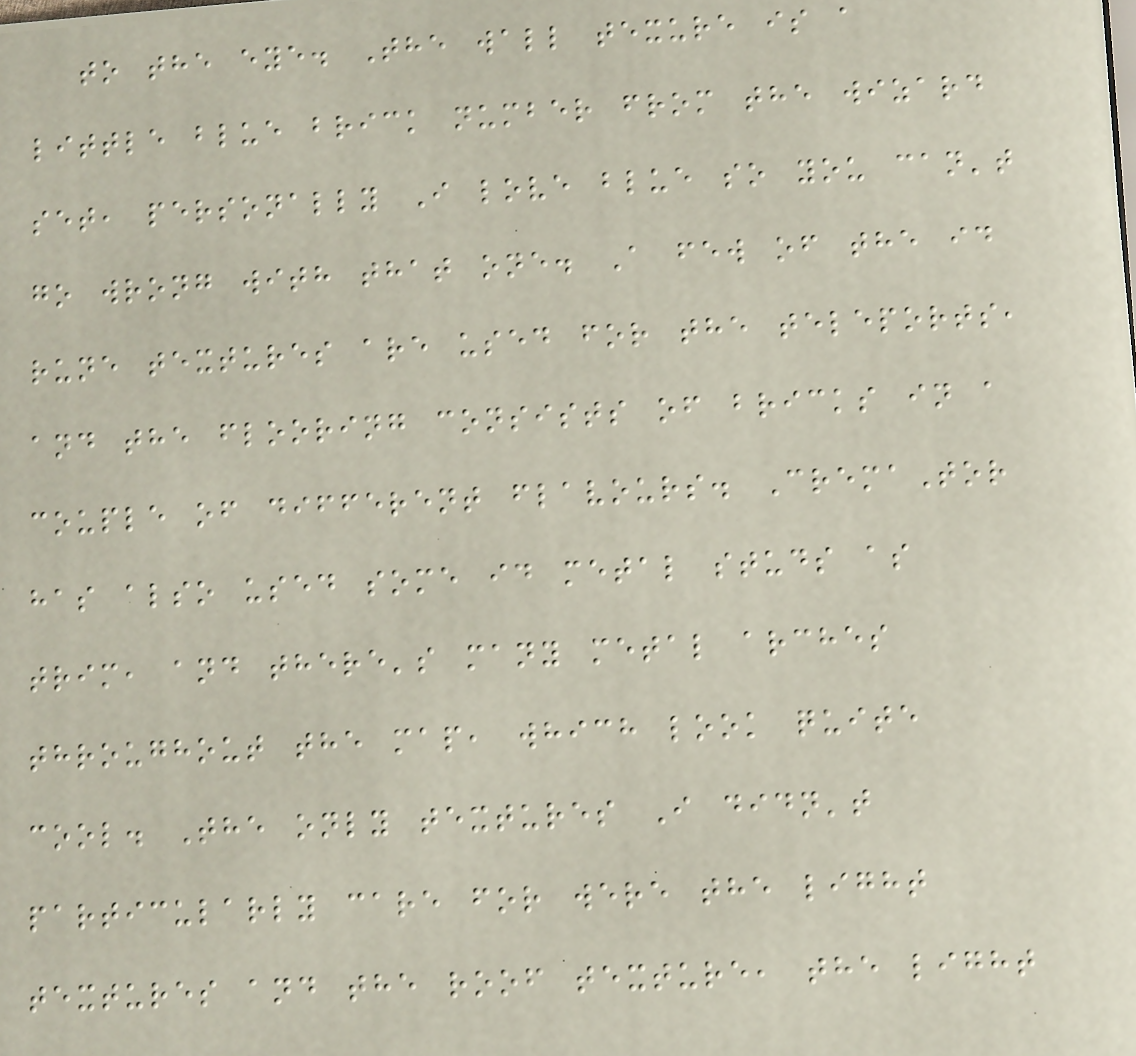to the eye. The wall texure is a
little blue brick number from the wizard
set, personally I love blue so you can't
go wrong with that one. A few of the id
rune textures are used for the teleports,
and the flooring consists of bricks in a
couple of different flavours. CremaTor
has also used some id metal studs as
trim, and there's many metal arches
throughout the map, which look quite
cool. The only textures I didn't
particularly care for were the light
textures and the roof texture, the light
